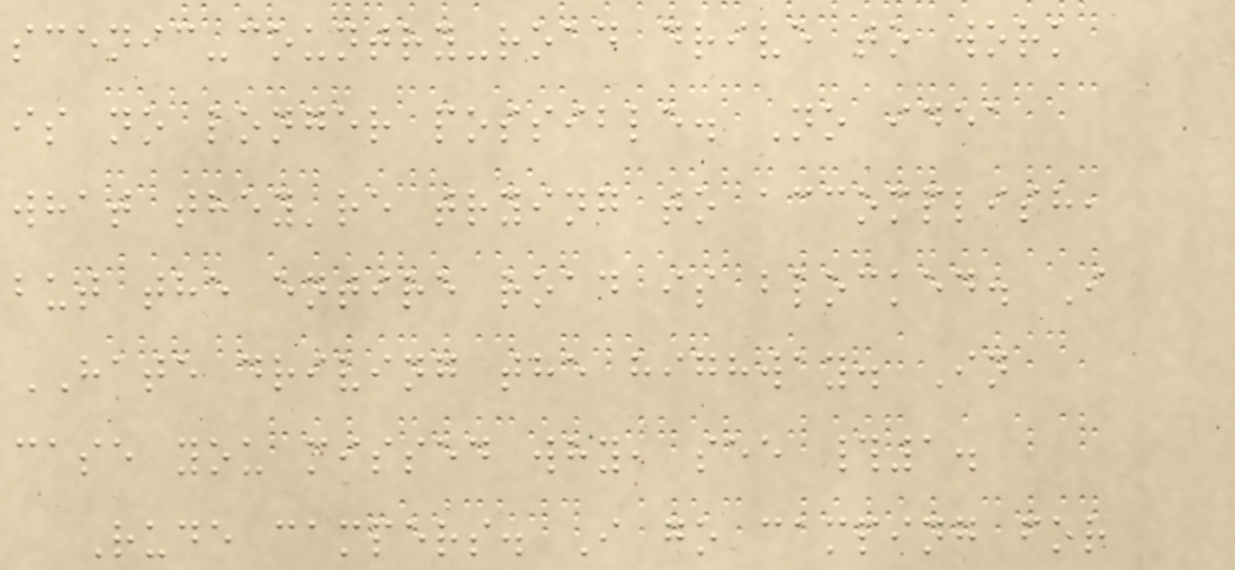scenic-country-road drive to work
is no longer possible. No idea
what they're trying to accomplish,
but the entire road is blocked. I
HATE driving the highway. In
case you missed why, see #1.
Rude campers. I go camping for
